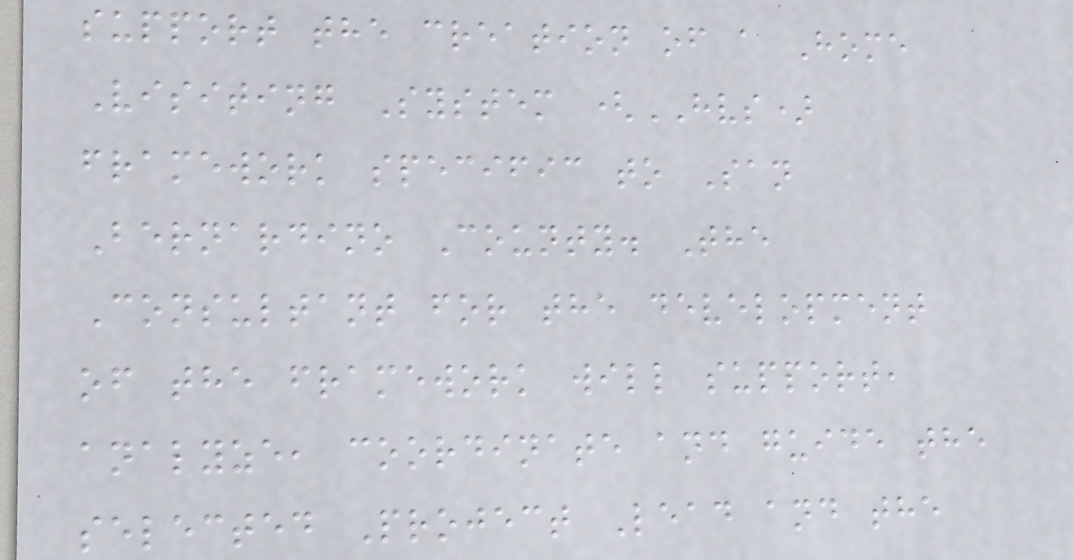support the creation of a Home
Visiting System (HVS)
framework specific to San
Bernardino County. The
Consultant for the development
of the framework will support,
analyze, coordinate and guide the
selected Project Lead and the
